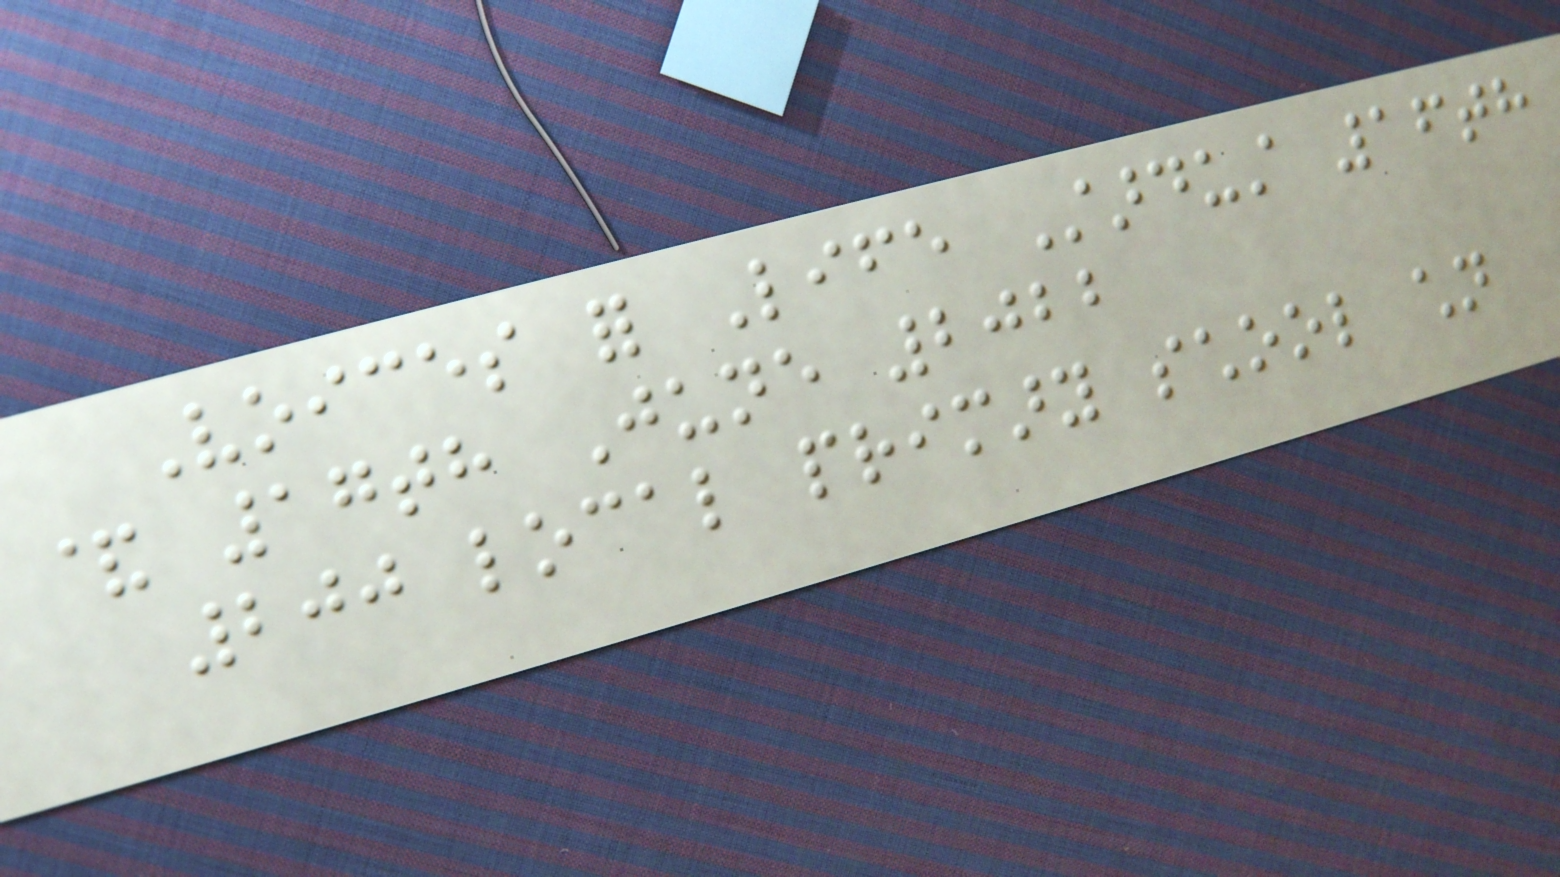Voices for Life Stardust 16th
& 17th June 2022
200 local primary school children
